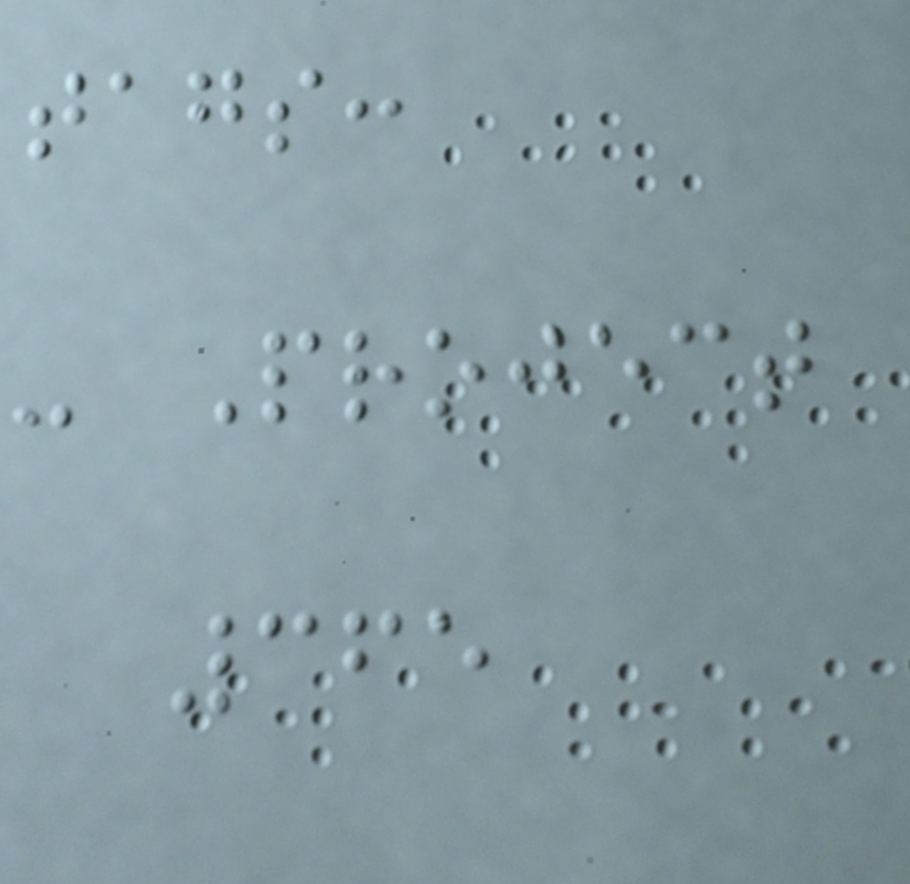tags:
- Project
365
